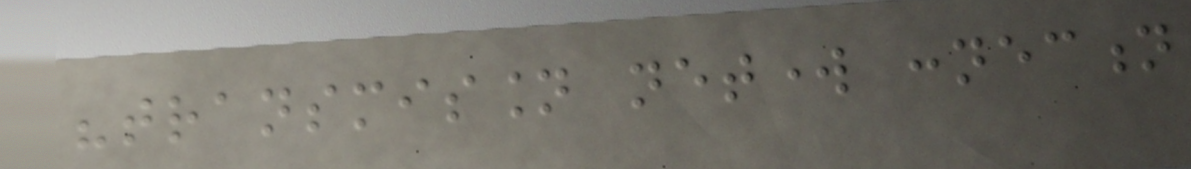"transmission network connection
